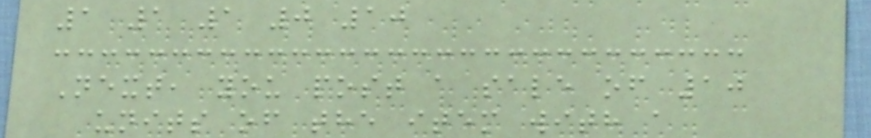1 1 1 0 10
Next, you post a sale of 10
units of the item with a
